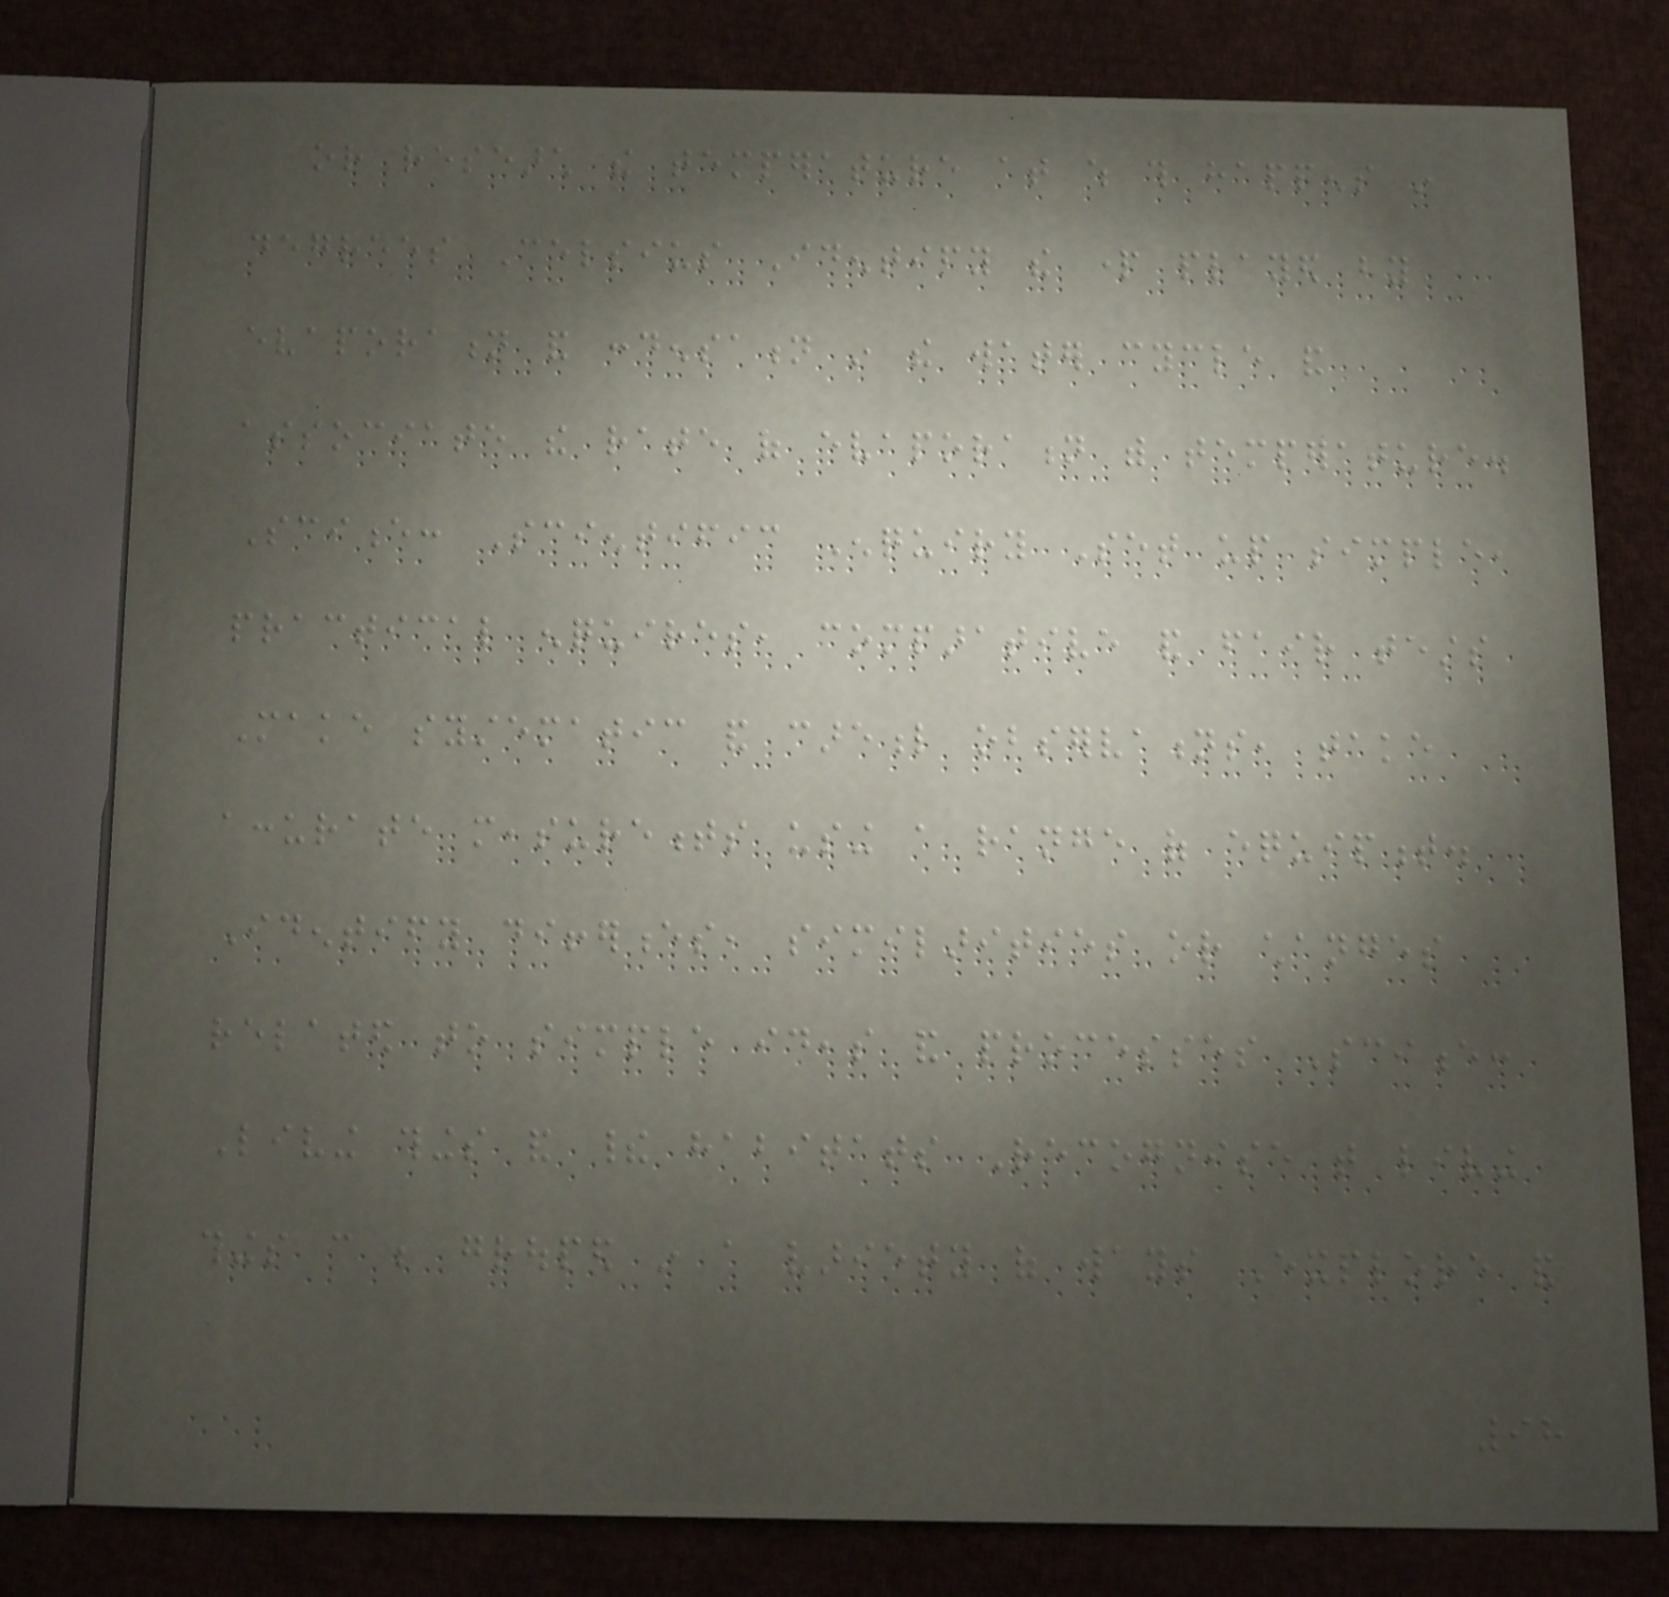or research the temperature at which this happens in
degrees Celsius Identify the part played by
evaporation and condensation in the water cycle and
associate the rate of evaporation with temperature.
Science: Scientific Enquiry Set up simple,
practical enquires, comparative and fair tests
Make systematic and careful observations, take
accurate measurements using a range of equipment.
Identify differences, similarities or changes
related to simple ideas and processes Science:
Living things and their habitats Recognise that living
things can be grouped in a variety of ways Explore and
98
